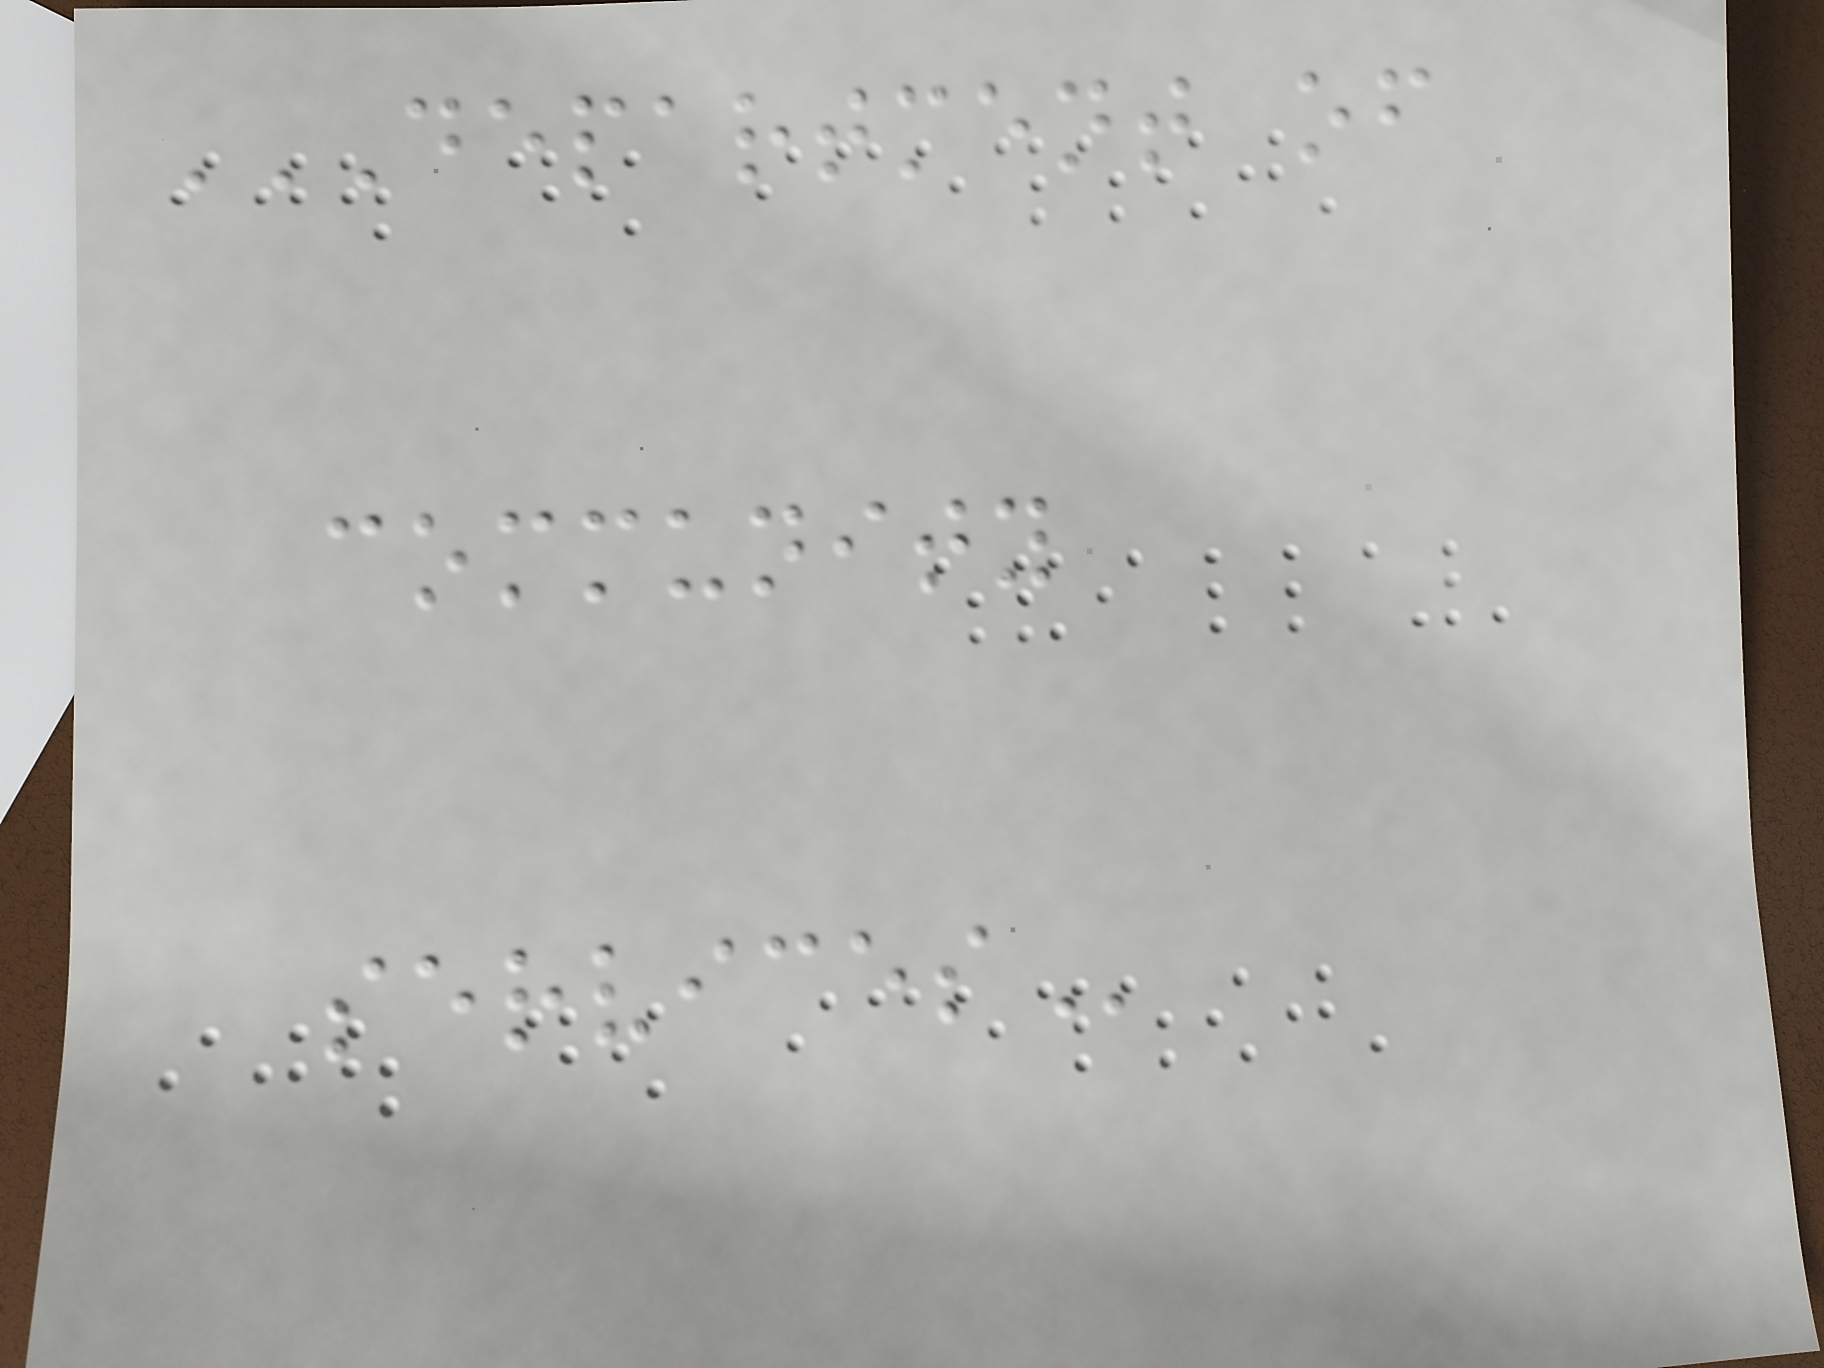DEPARTMENT OF
COMMUNITY
SERVICES
